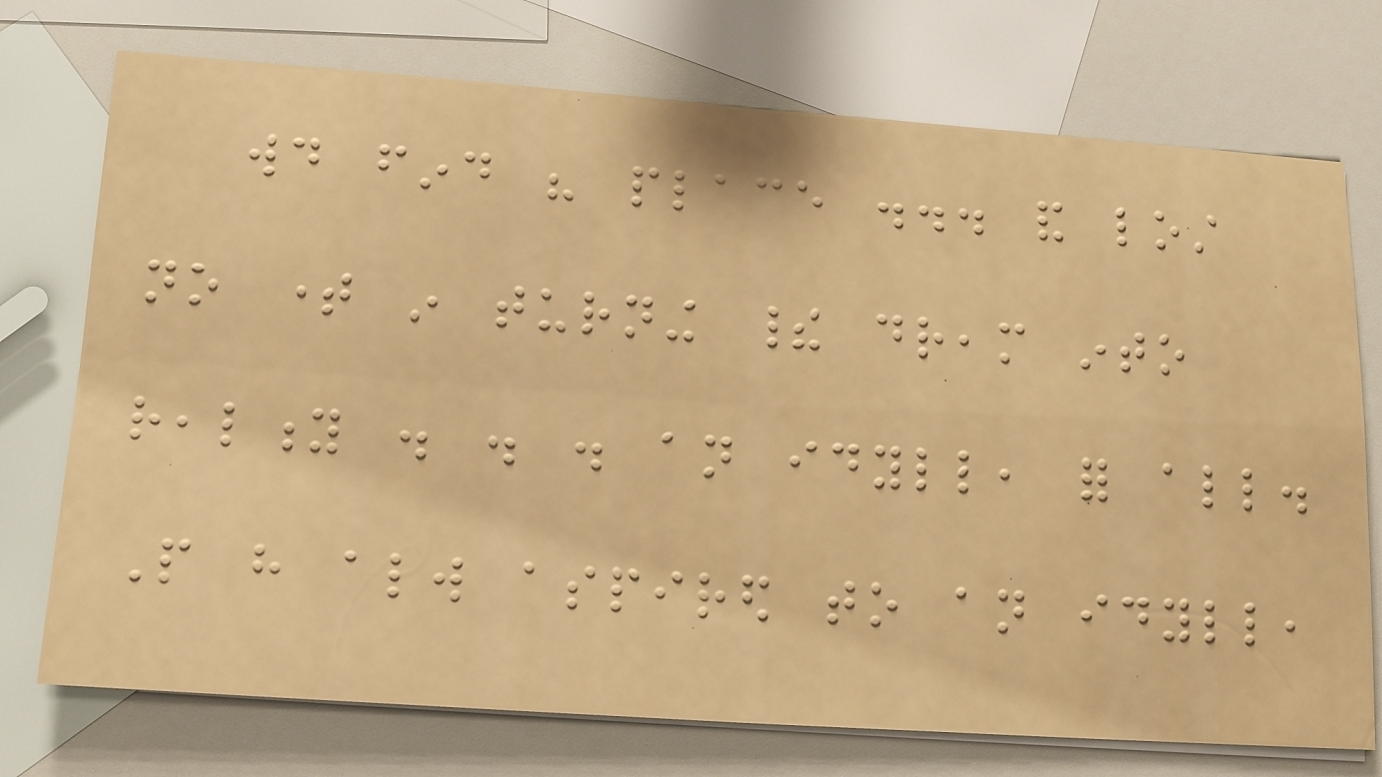would find his place ... and lost
no time in turning their dream into
reality . . . an idyll, for all.
People have always aspired to an idyll,
